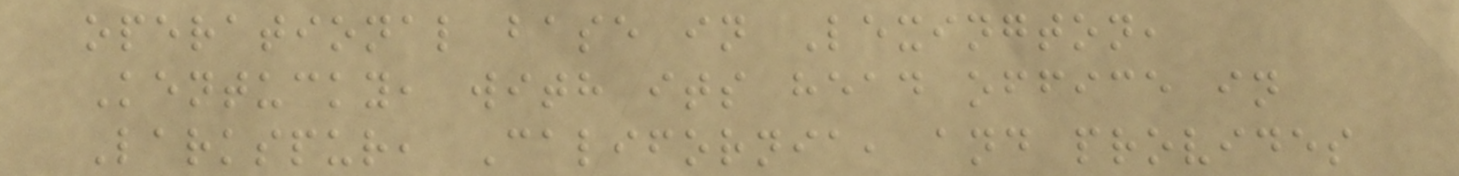operational base in Lexington,
Kentucky, with its head office in
Larkspur, California, and provides
